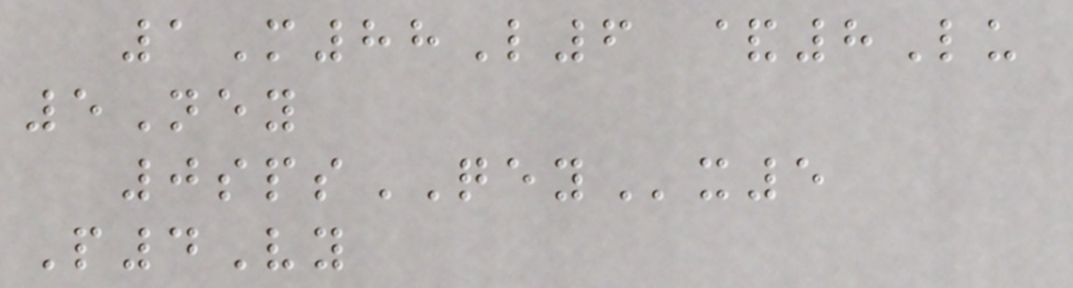1M88L6 &8Lu
5Ney
0spsQEYx5
P4Vy
